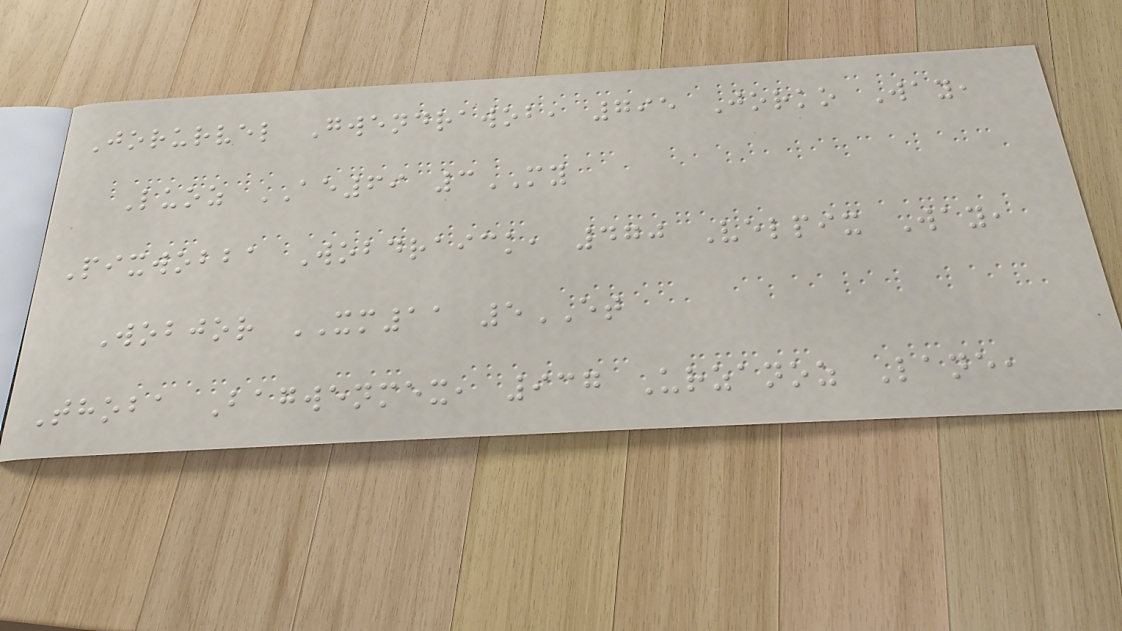Jorurvel Gwendrawob, 795 Jorko Way,
Luoz AE69 3MY
Pixwobba Wobdraick, 470 Velpix Way,
Wobjor XM11 5ET
Thoba Bagwenmex, 937 Urzanoz Lane,
